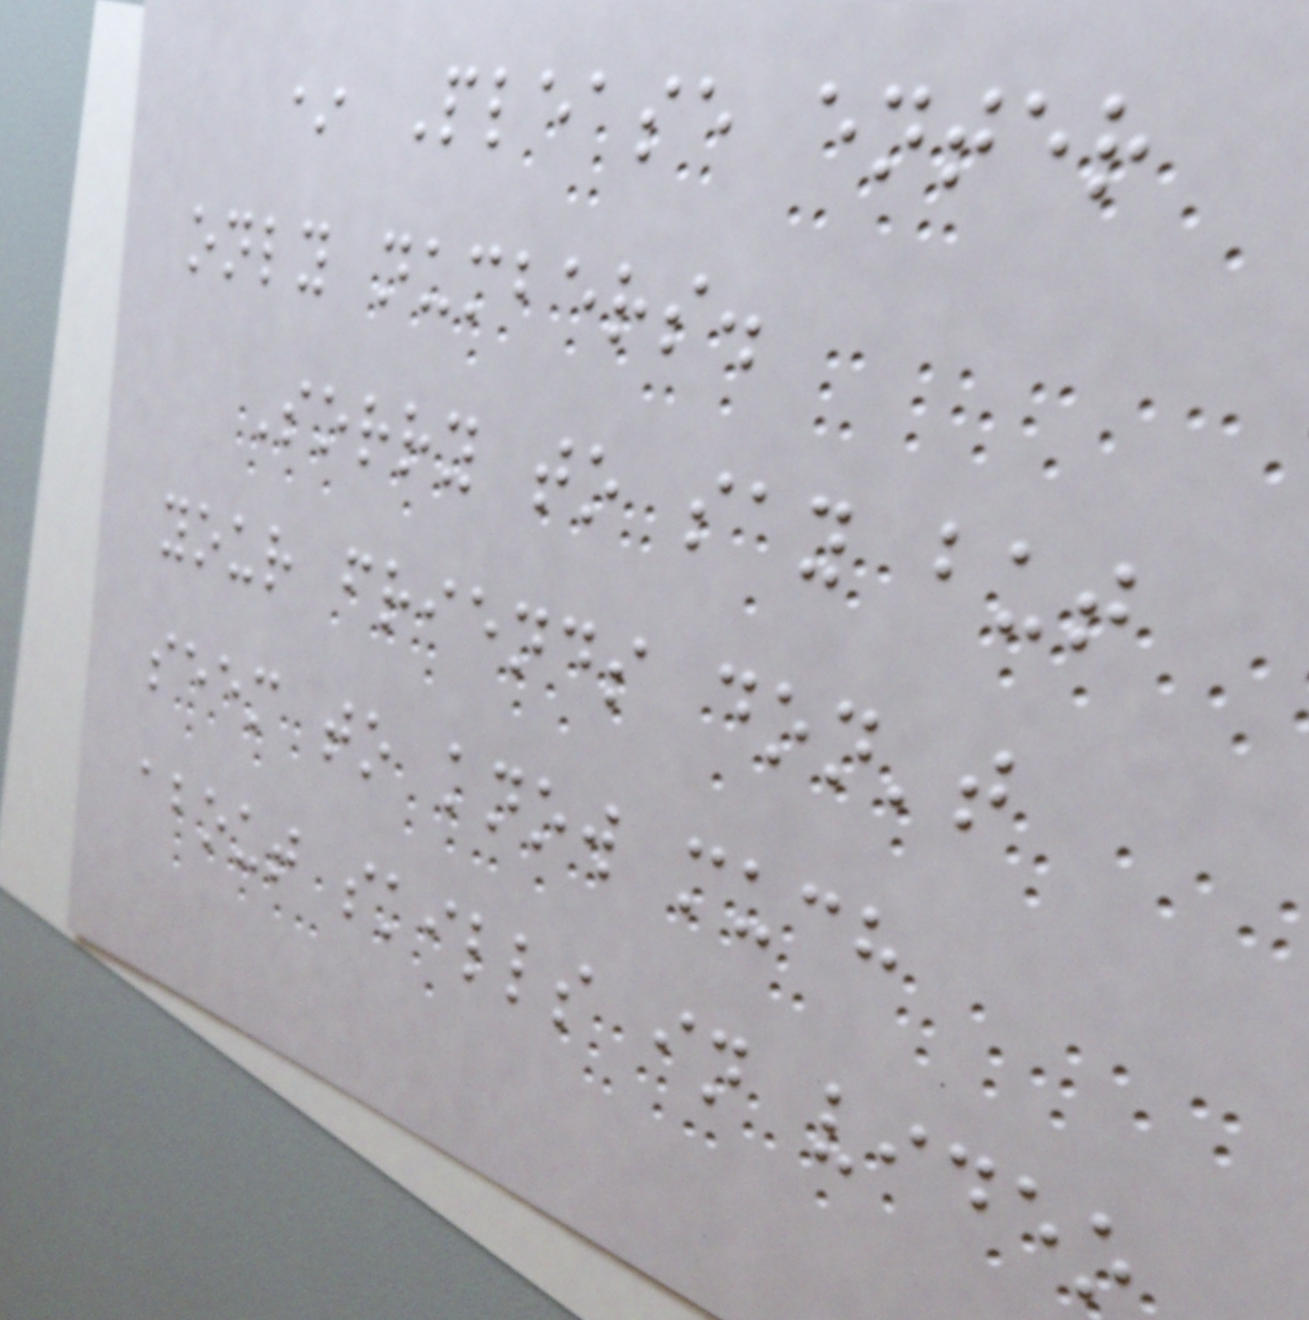* Please enter
only numbers.
Sorry to say but
your friends don't
seem to know much
about skills in video
